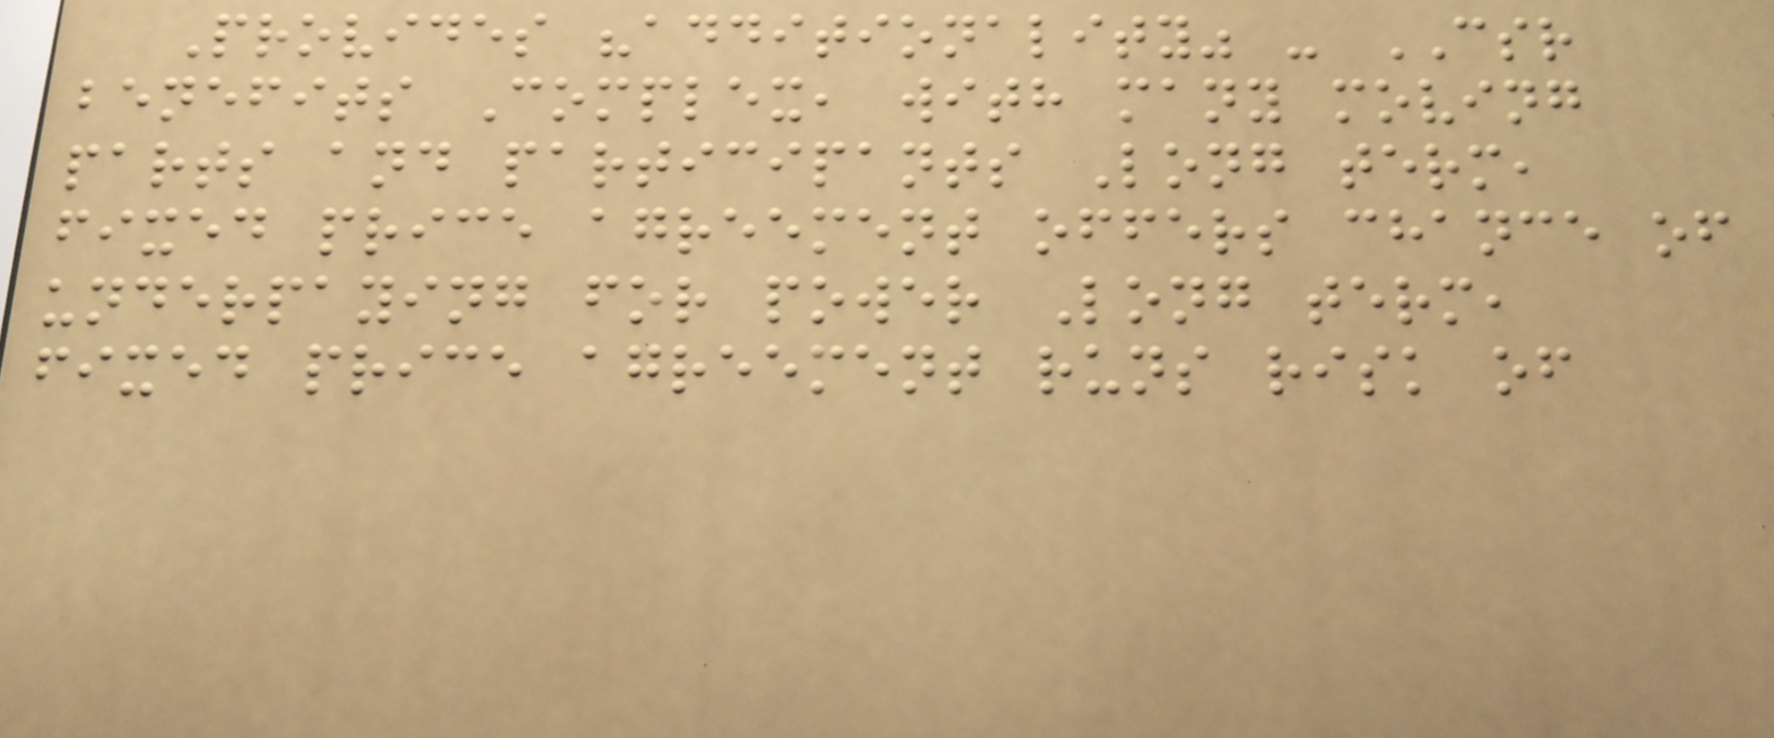Provides "additionality" - CSR
benefits Complex, with many moving
parts and participants Long term,
fixed price agreement offers chance of
underpaying for power Long term,
fixed price agreement runs risk of
